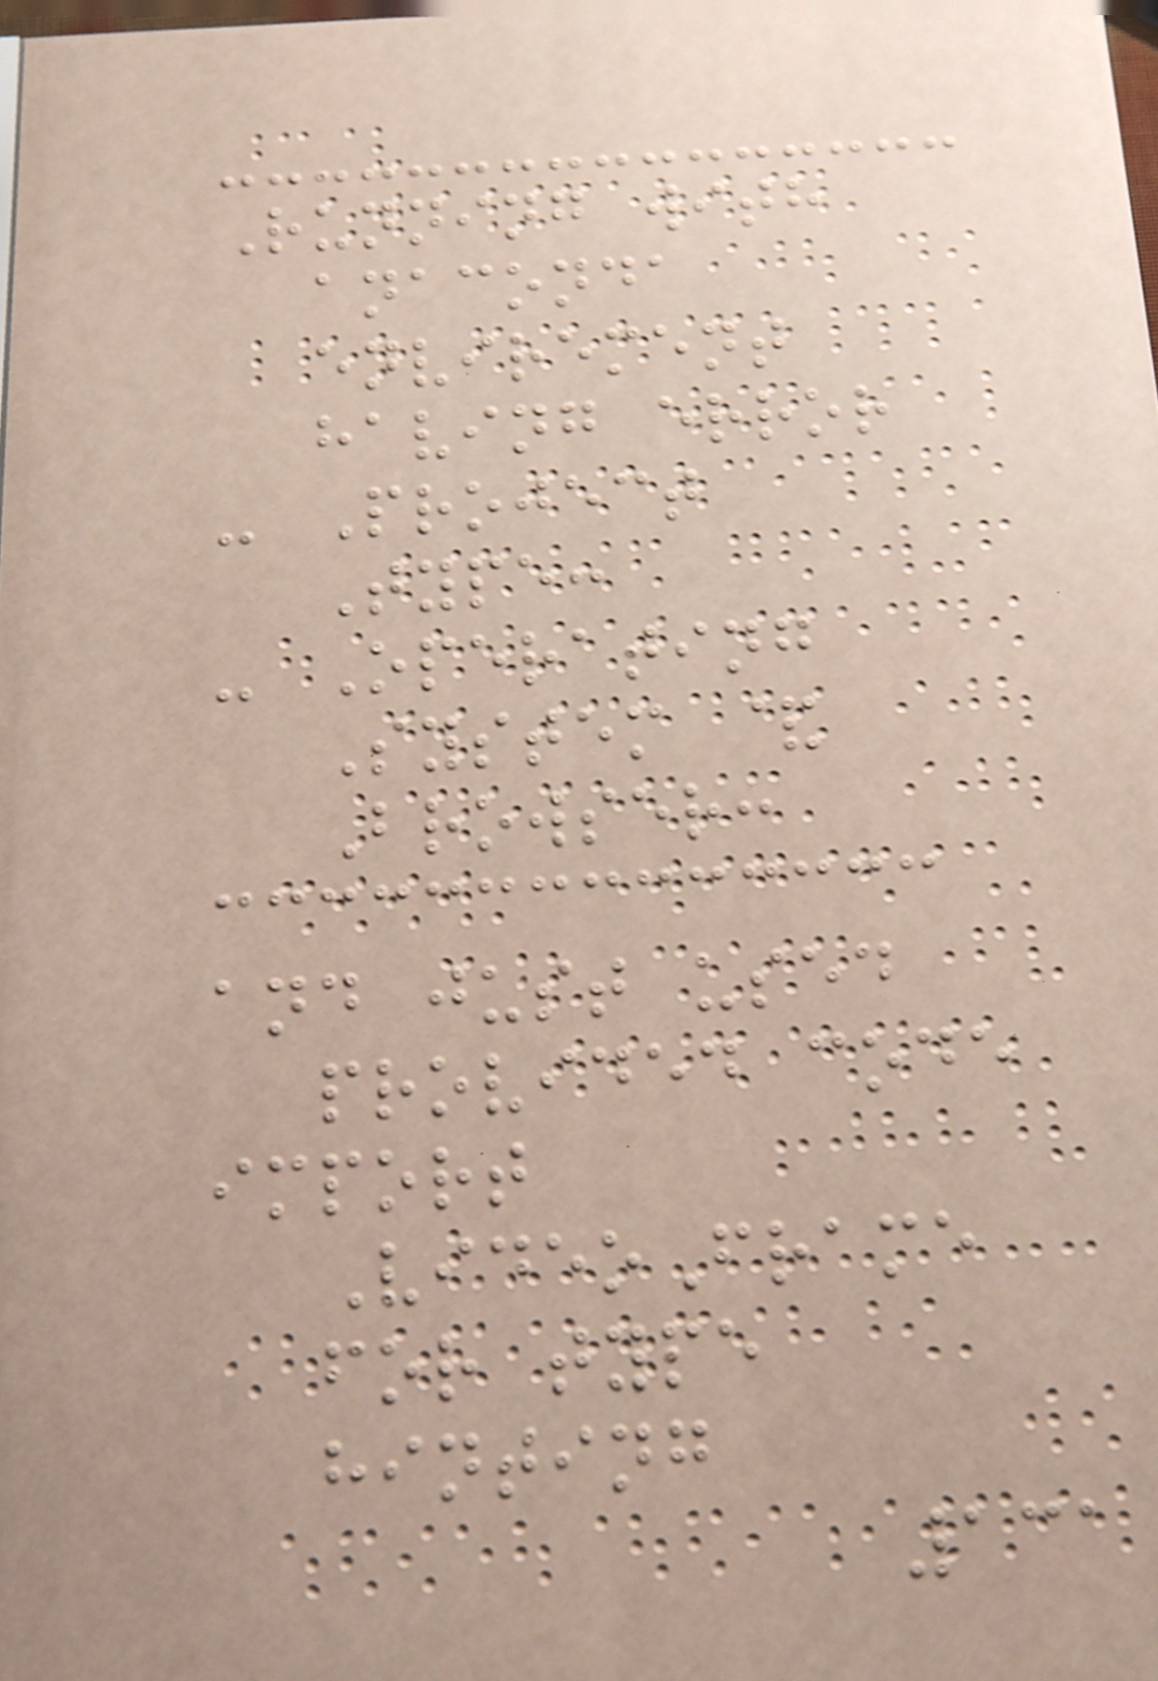Running with
anaconda
envirement
having error
- Project
Type:
- Operating
System &
Browser:
and just used
provided code
import
VideoFrame
for type
hinting
131
